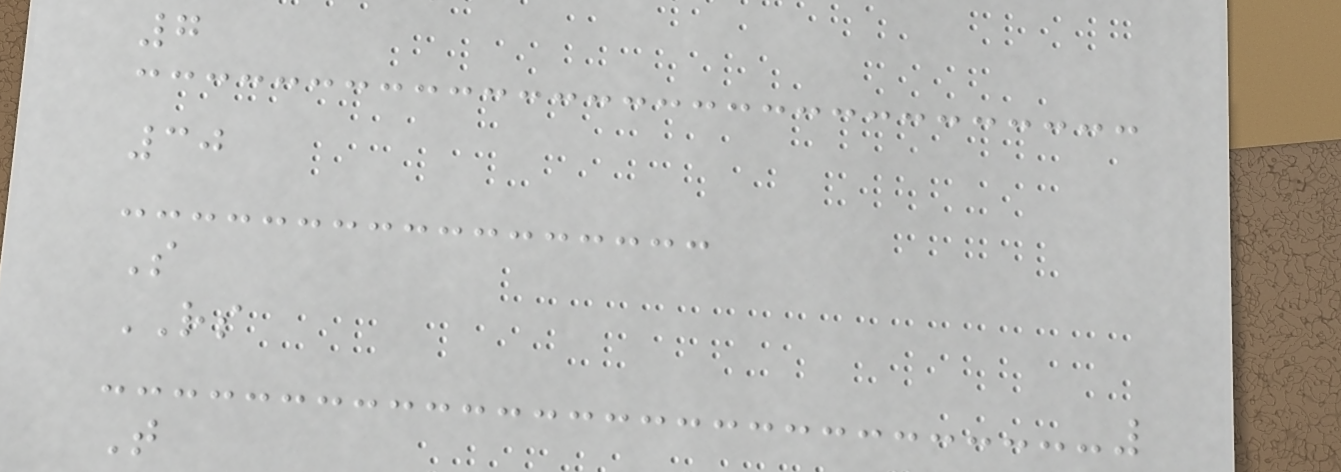7
30
S
RS
T
